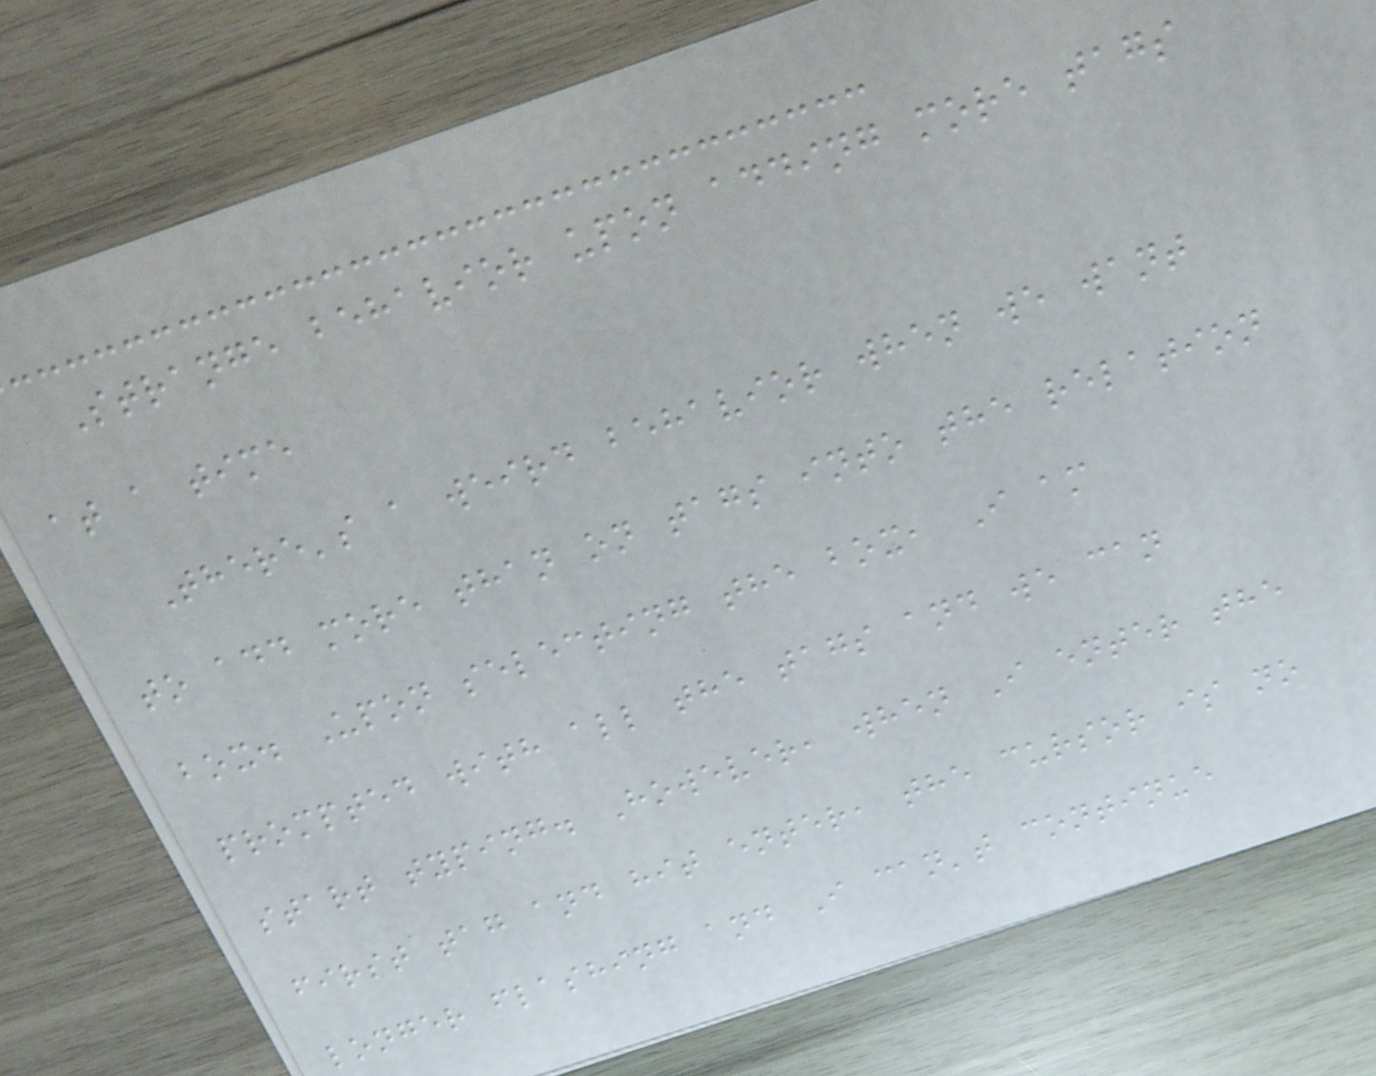Strange behavior upon adding more tags
at a time
There's a weird behavior when we want
to add more than on tags into the relation
box. Upon selecting the box, I am
prompted with all the tags and we can
start typing. However, when I enter the
first tag and hit enter, the cursor is no
longer flashing and I can't continue
